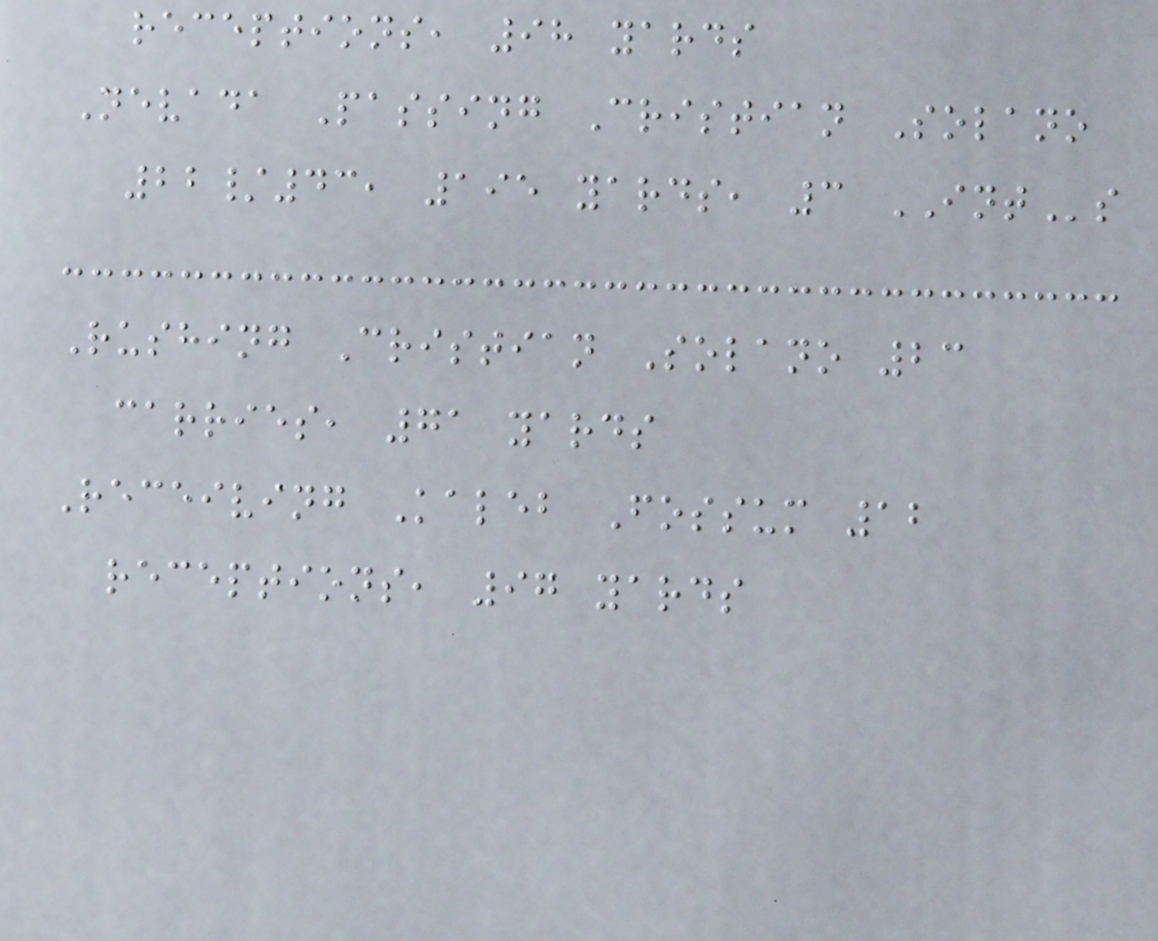receptions, 98 yards
Nevada Passing Cristian Solano
22/43, 195 yards, 3 INTs
Rushing Cristian Solano 23
carries, 71 yards
Receiving Kaleb Fossum 12
receptions, 97 yards
